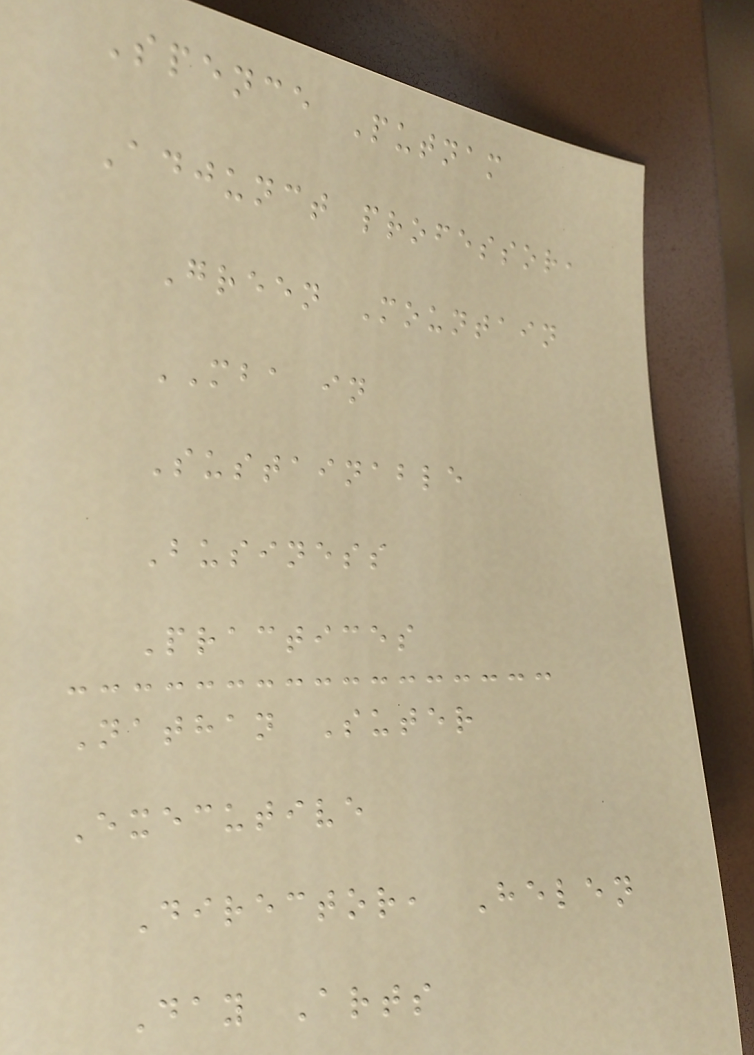Spence Putnam
Adjunct professor,
Green Mountain
MBA in
Sustainable
Business
Practices
Nathan Suter
Executive
Director, Helen
Day Arts
